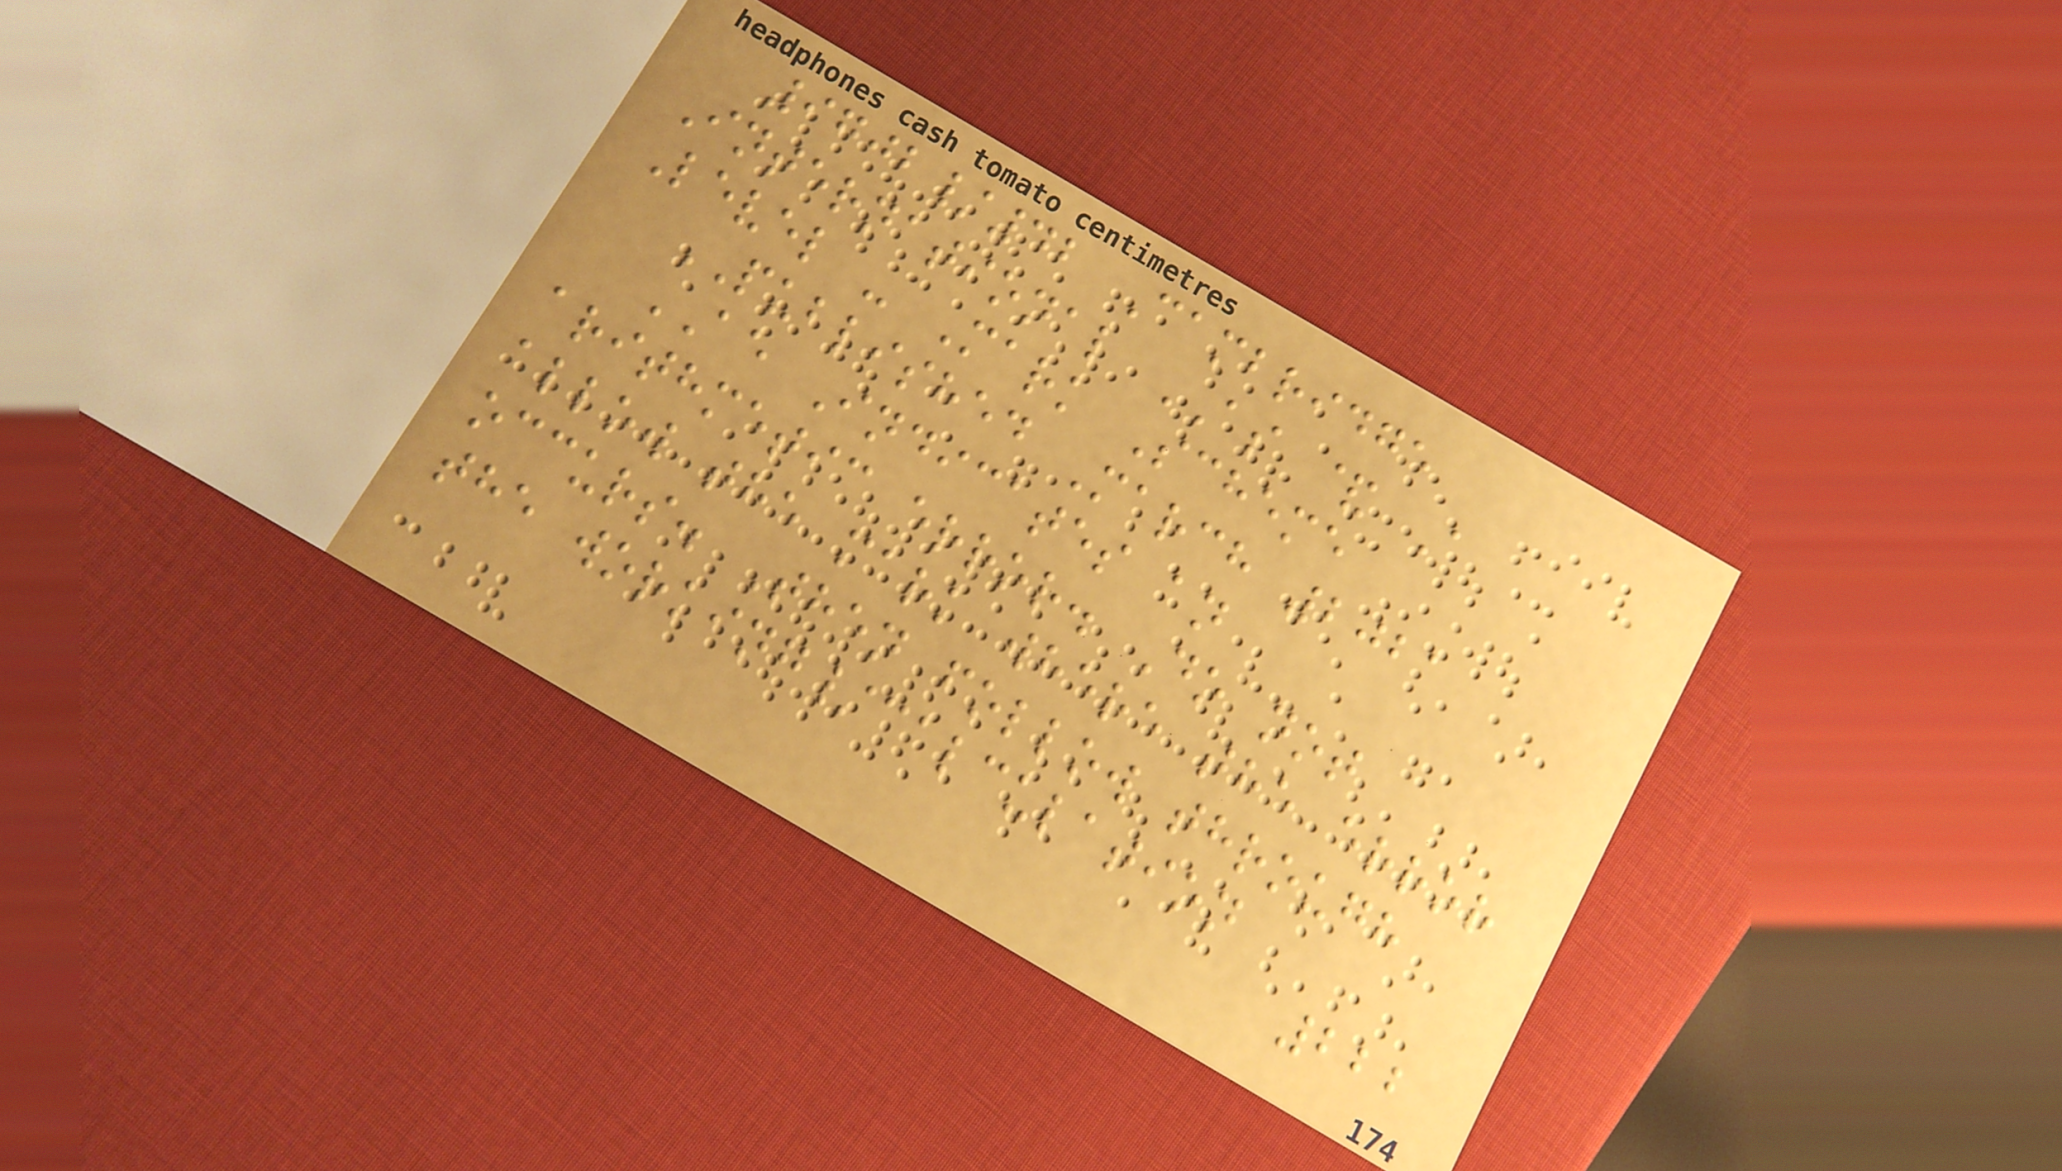9702/42 Cambridge
International AS & A
Level - Mark Scheme
PUBLISHED March 2021
AE Indicates an
arithmetic error. Do not
allow the mark where the error
occurs. Then follow through
the working/calculation
222
